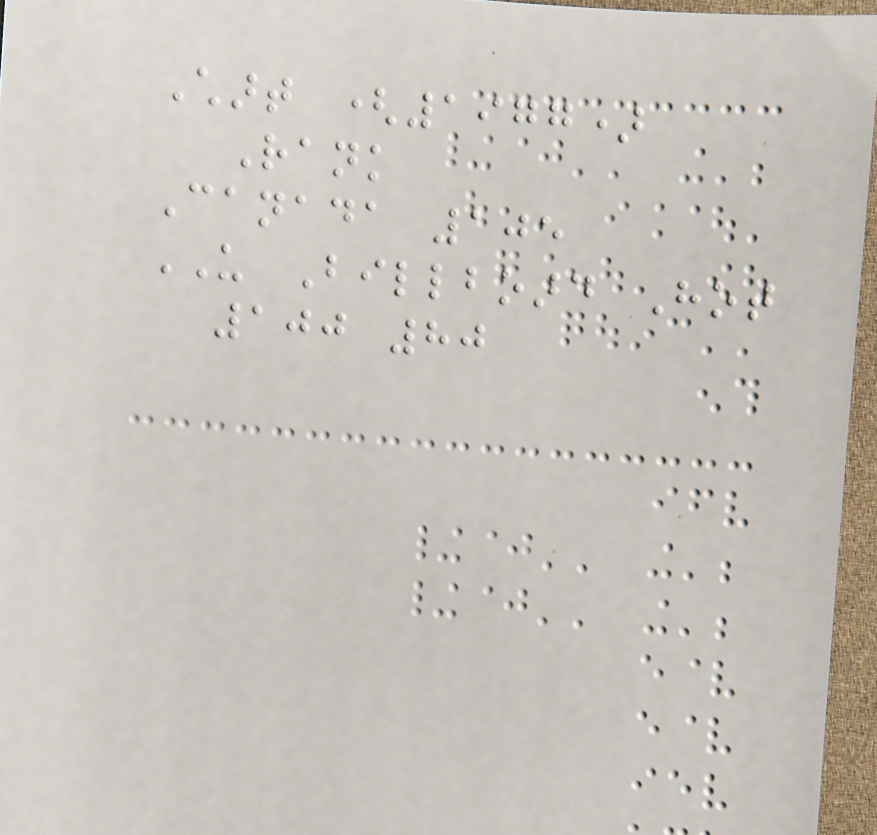Chart (1977)
Rank
Canada 105
US Billboard Hot
100 80
